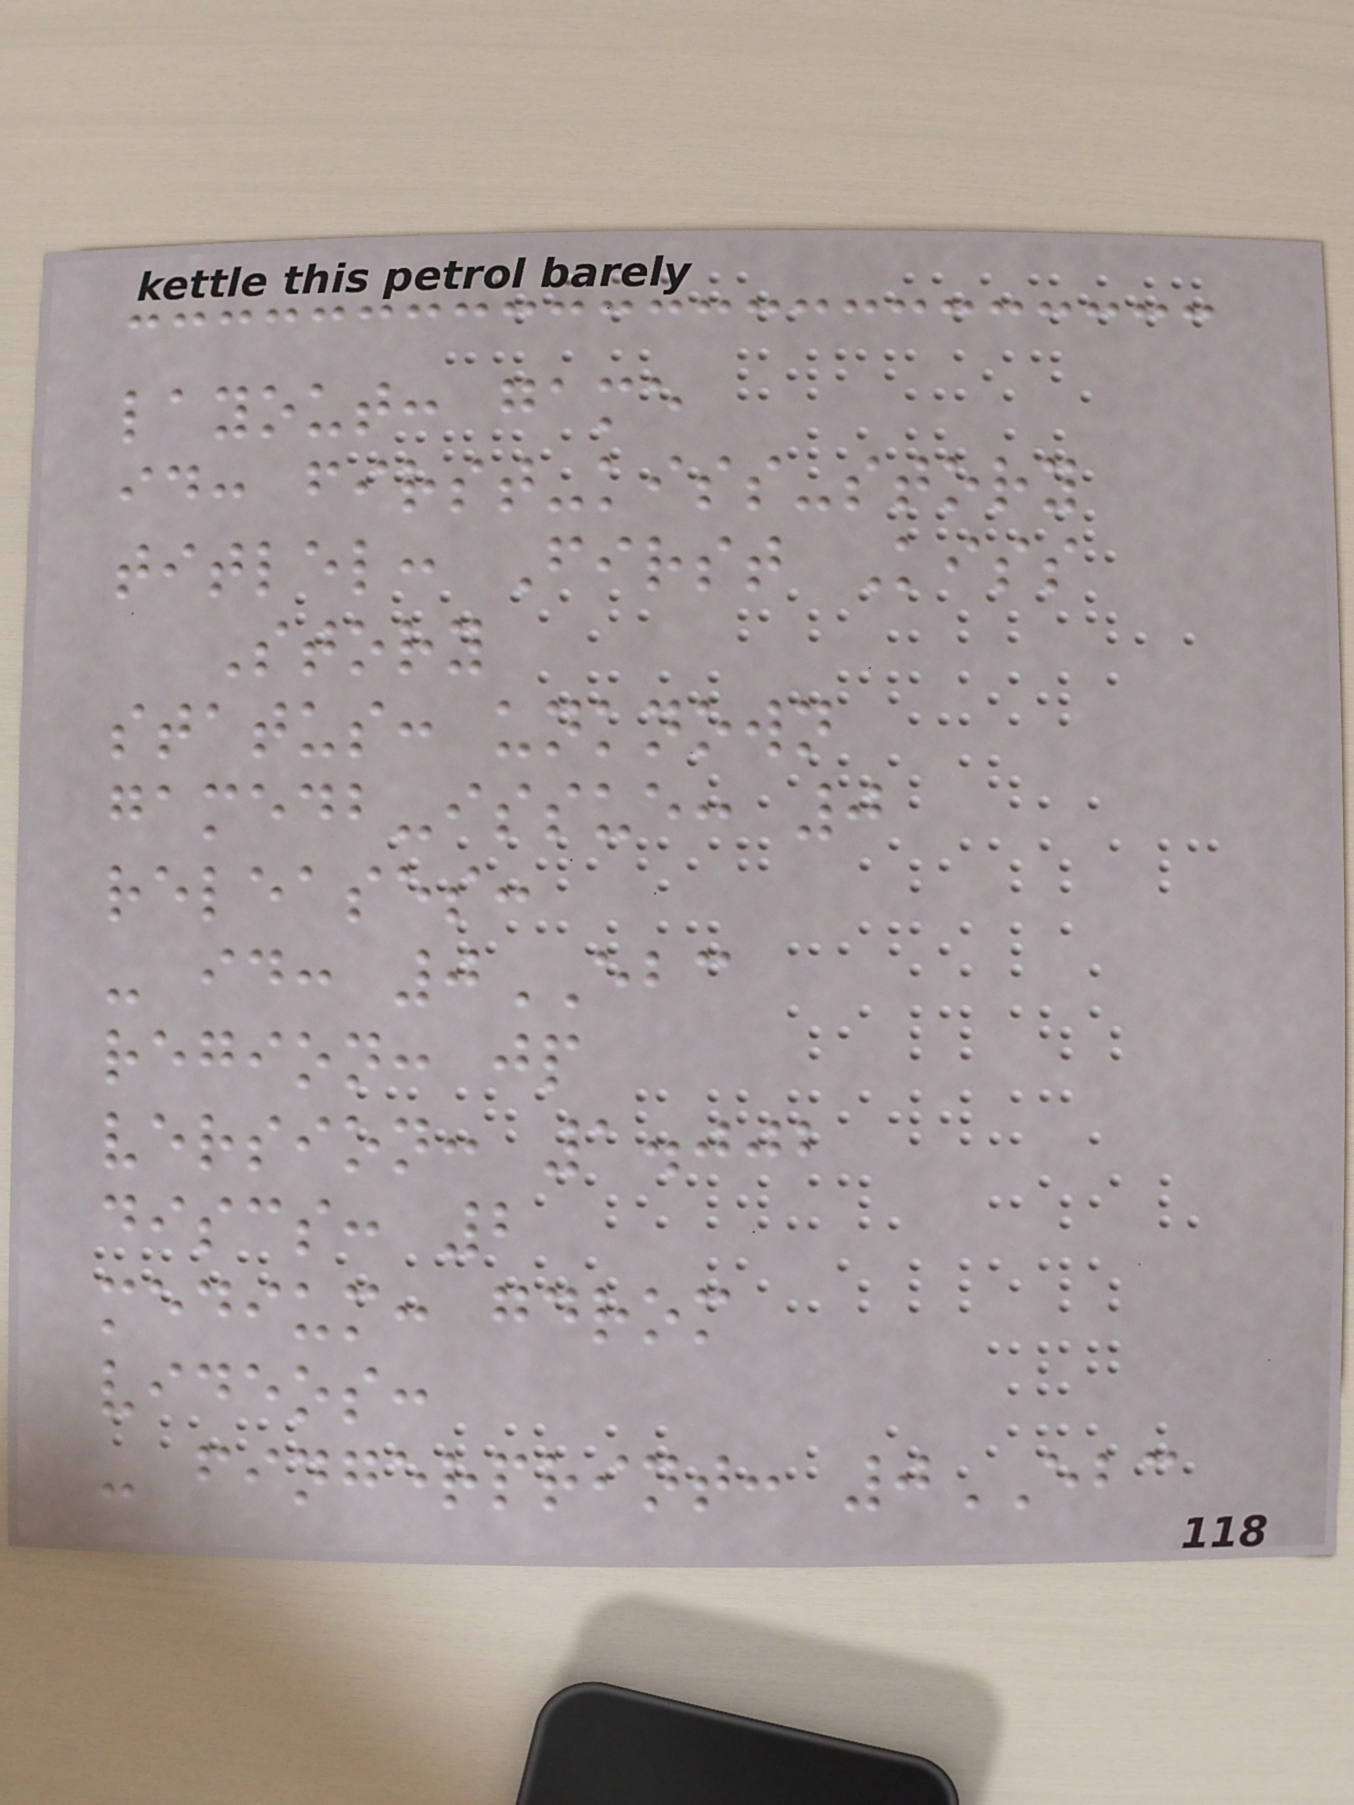layout: game
id: first-kiss-story
titlel: First Kiss
Story
status: unknown
gamedb-issue: 0
releases:
- id: 0EBC
region: jp
version: 1.002
discs: 2
medium: gdrom
videos:
- fingerprint: 0EBC
